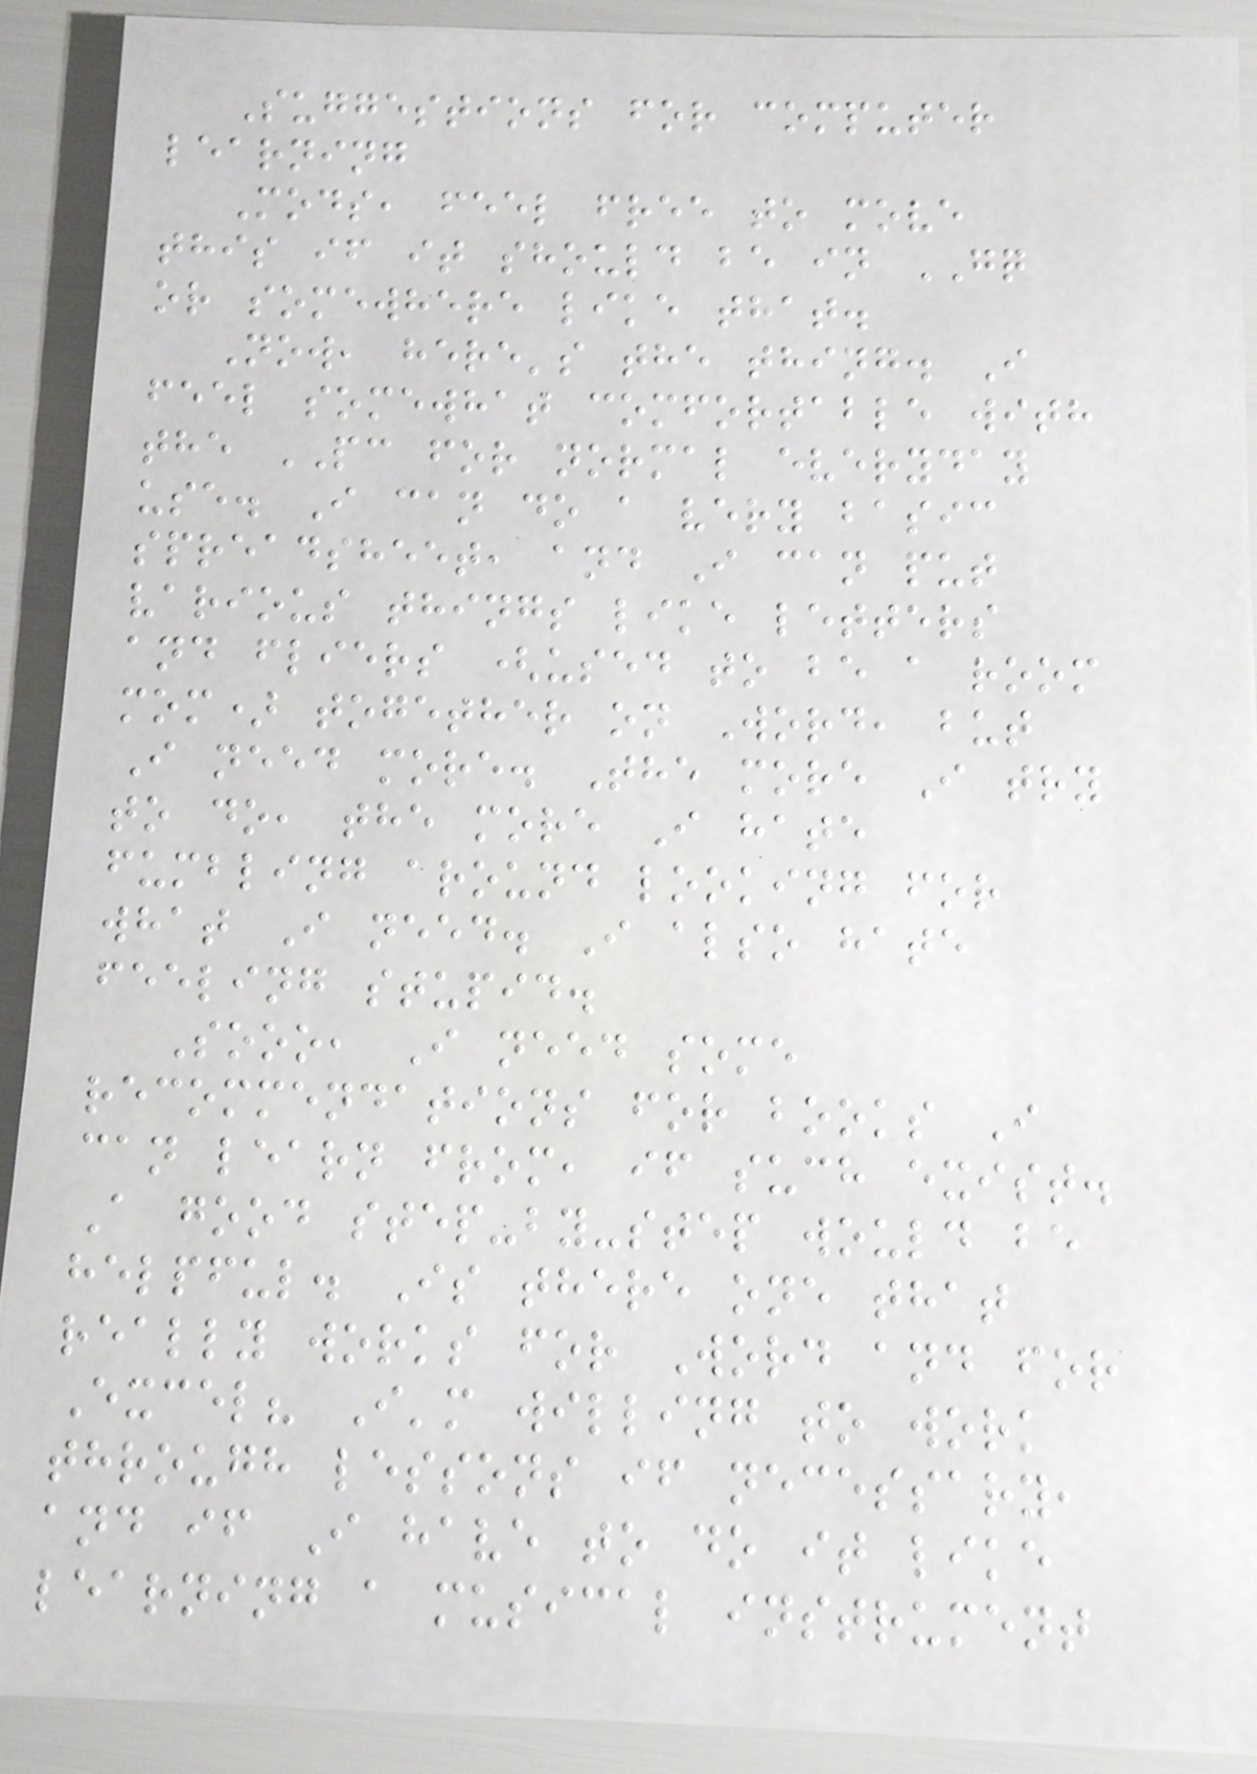Suggestions for computer
learning
Mods, feel free to move
this if it should be in GQ
or somewhere like that.
Now, here's the thing. I
feel somewhat comfortable with
the PC for normal everyday
use. I can do a very basic
spreadsheet, and I can put
various things like letters
and fliers (used to be a room
mom) together on Word, but
I need more. The more I try
to do, the more I hate
fumbling around looking for
what I need. I also hate
feeling stupid.
Sooo, I need some
recommendations for books I
can learn from, if such exist.
A good step-by-step would be
helpful. Is there one that
really works for Word and for
Excel? I'm willing to work
through lessons if necessary,
and if I have to do it like
learning a musical instrument
